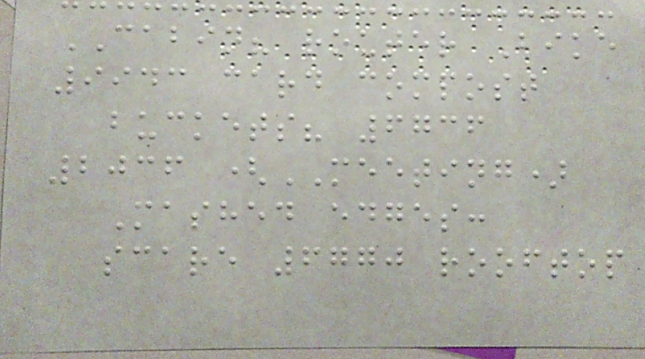CABIN? router Bike
9943 card compost
buckets? 6736
2036 (MEETING)
Mashed edges:
scare 6770 rooftop
